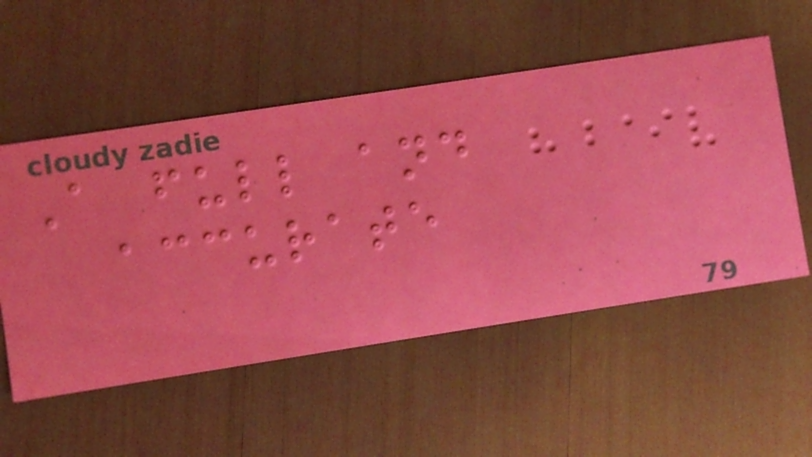A full and
accurate
